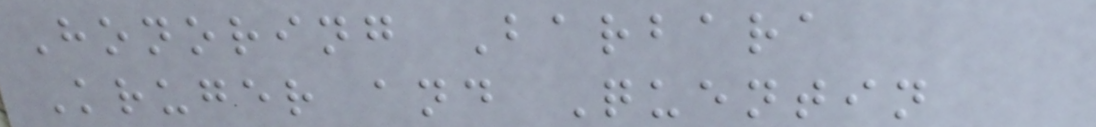Honoring Barbara
Kruger and Quentin
